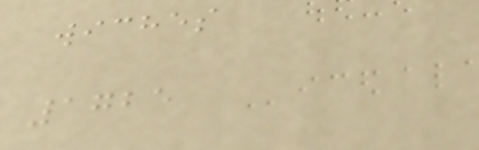wiches
1725
